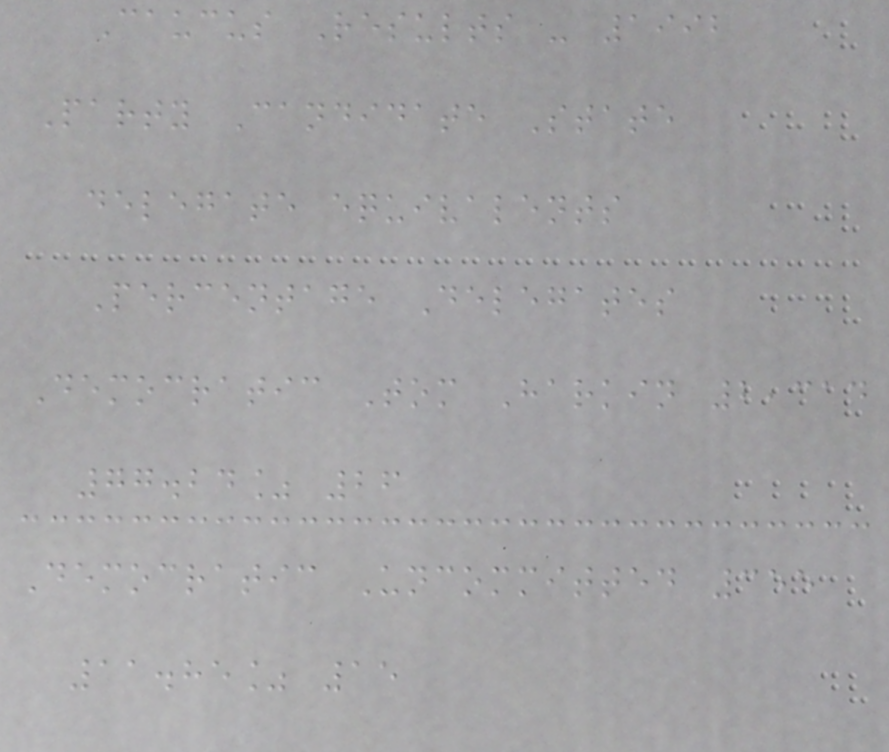Caucus Results - 1992
Party Candidate State
delegate equivalents
Percentage Delegates
Democratic Tom Harkin 2,314
77.24% 26
Democratic Uncommitted 355
11.85% 15
